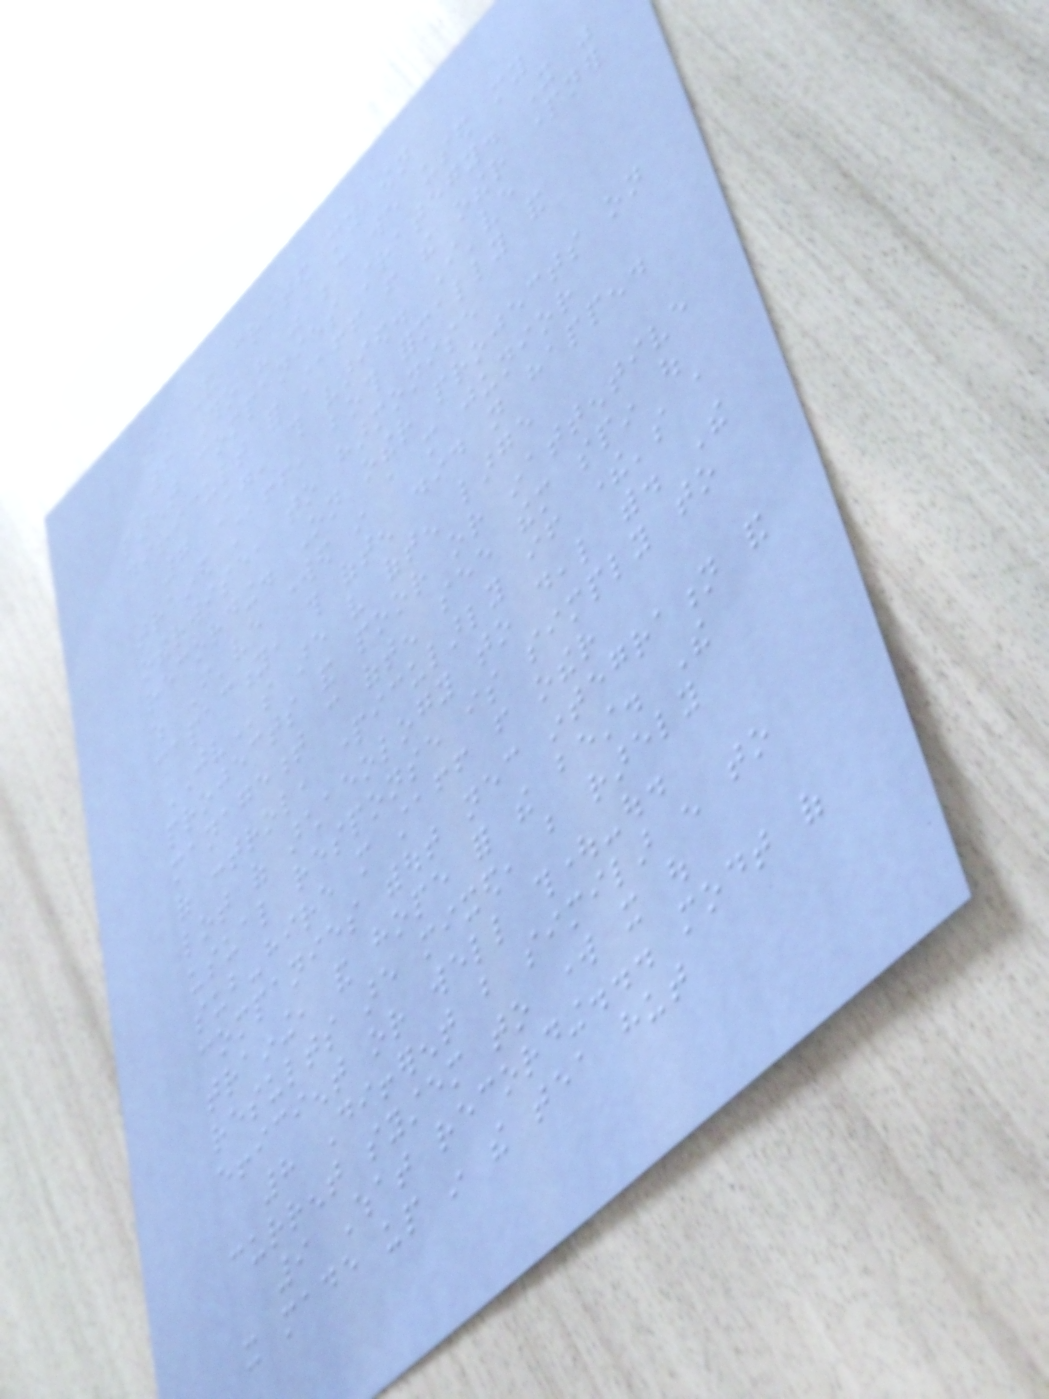5 And created my own
6 Tho his was because we used my
parent companies strategy. It was
difficult for staff from the other partner
7 Again, this varied. I've
trained staff, both formally and
otherwise, to harmonise
recording. On other projects on
which I've worked in a more junior
capacity, this often did not happen.
JVs are very often large
projects and poor or inattentive
management can often see them spin out
of control, particularly if there's a
lot of archaeology to deal with. The
usual response is simply to
sub-hire more staff from other
companies without necessary integration and
training, and hope for the best. The
results are mixed, but rarely
efficient or well thought-out.
8 Different but similar enough to
current system to work it out
9 What recording... modt of
it made up in the tea hut
